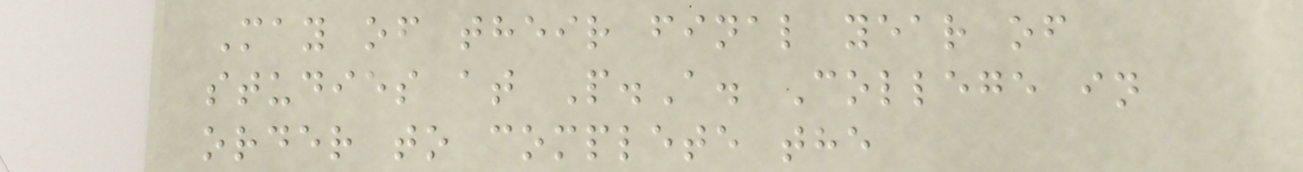May of their final year of
studies at P.A. College in
order to complete the
